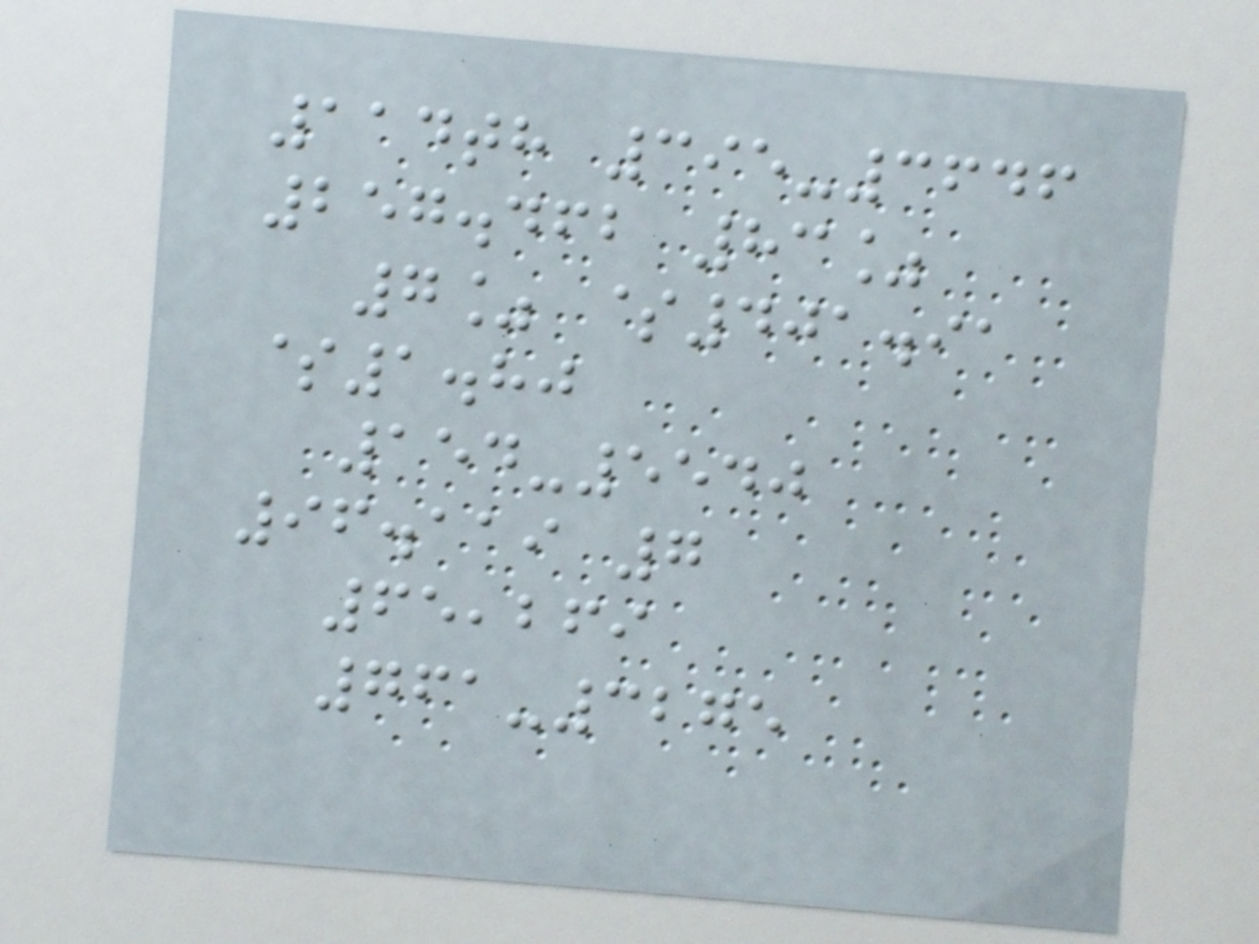114th 395-3646
257.462 83%
7% $401.91
$1.80
154-5540
96.119 7
65,269
761-3275
